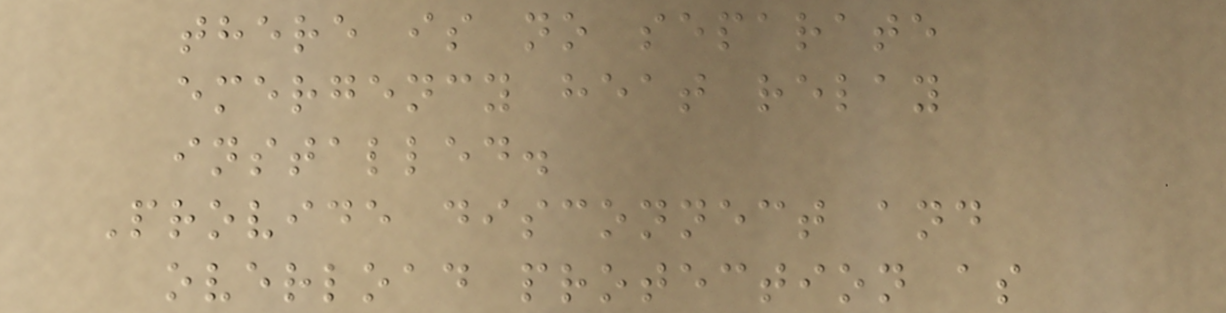there is no separate
emergency heat relay
installed.
Provide disconnect and
overload protection as
